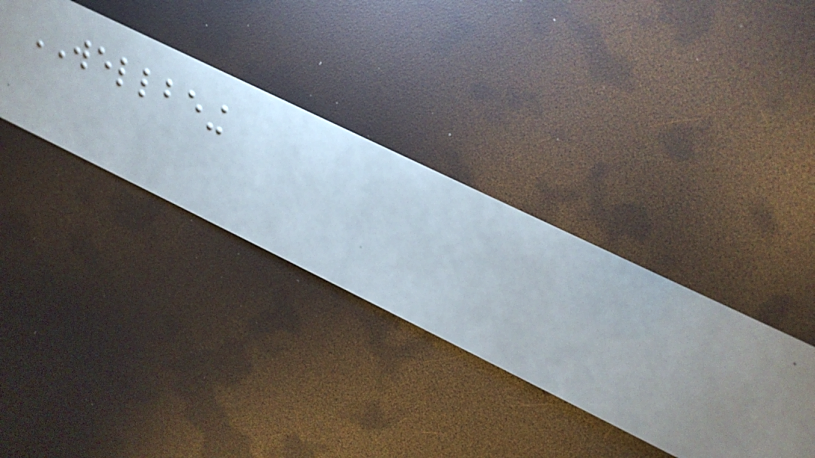WELLBEING
